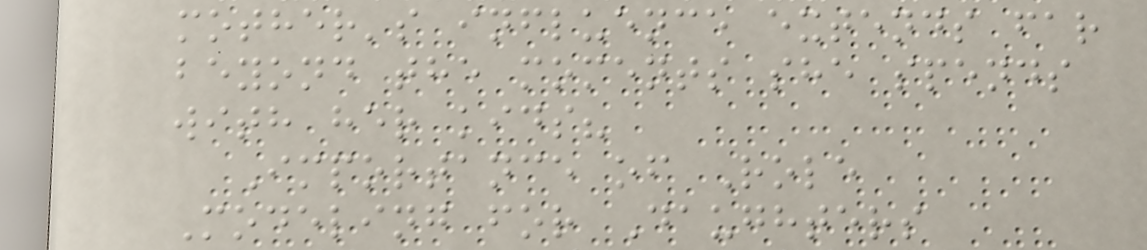mother's influence extends far
beyond the moments she spends
with her kids?
Importance of Role
Modeling for Daughters
